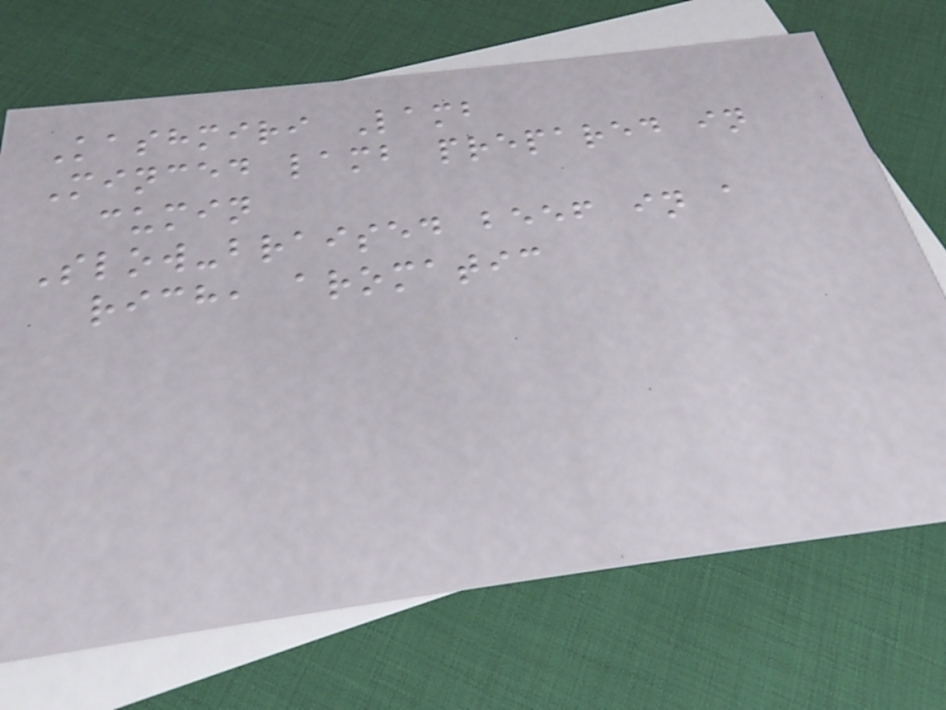Kashmiri Lamb
Minced lamb prepared in
cumin
Slow-braised beef in a
rich, aromatic
